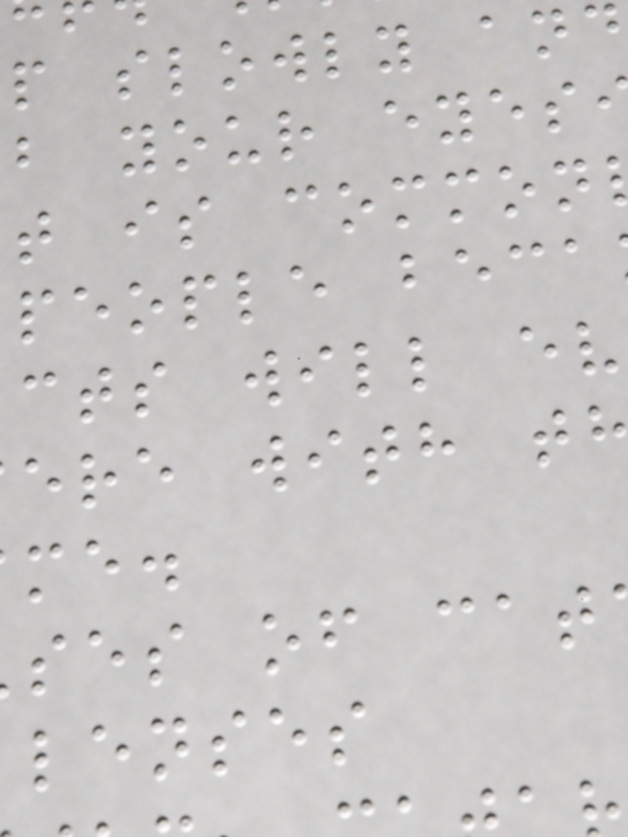p slowly and
b your eyes
t is common
people beca
cts will ev
ere with t
ses of cat
lenses
